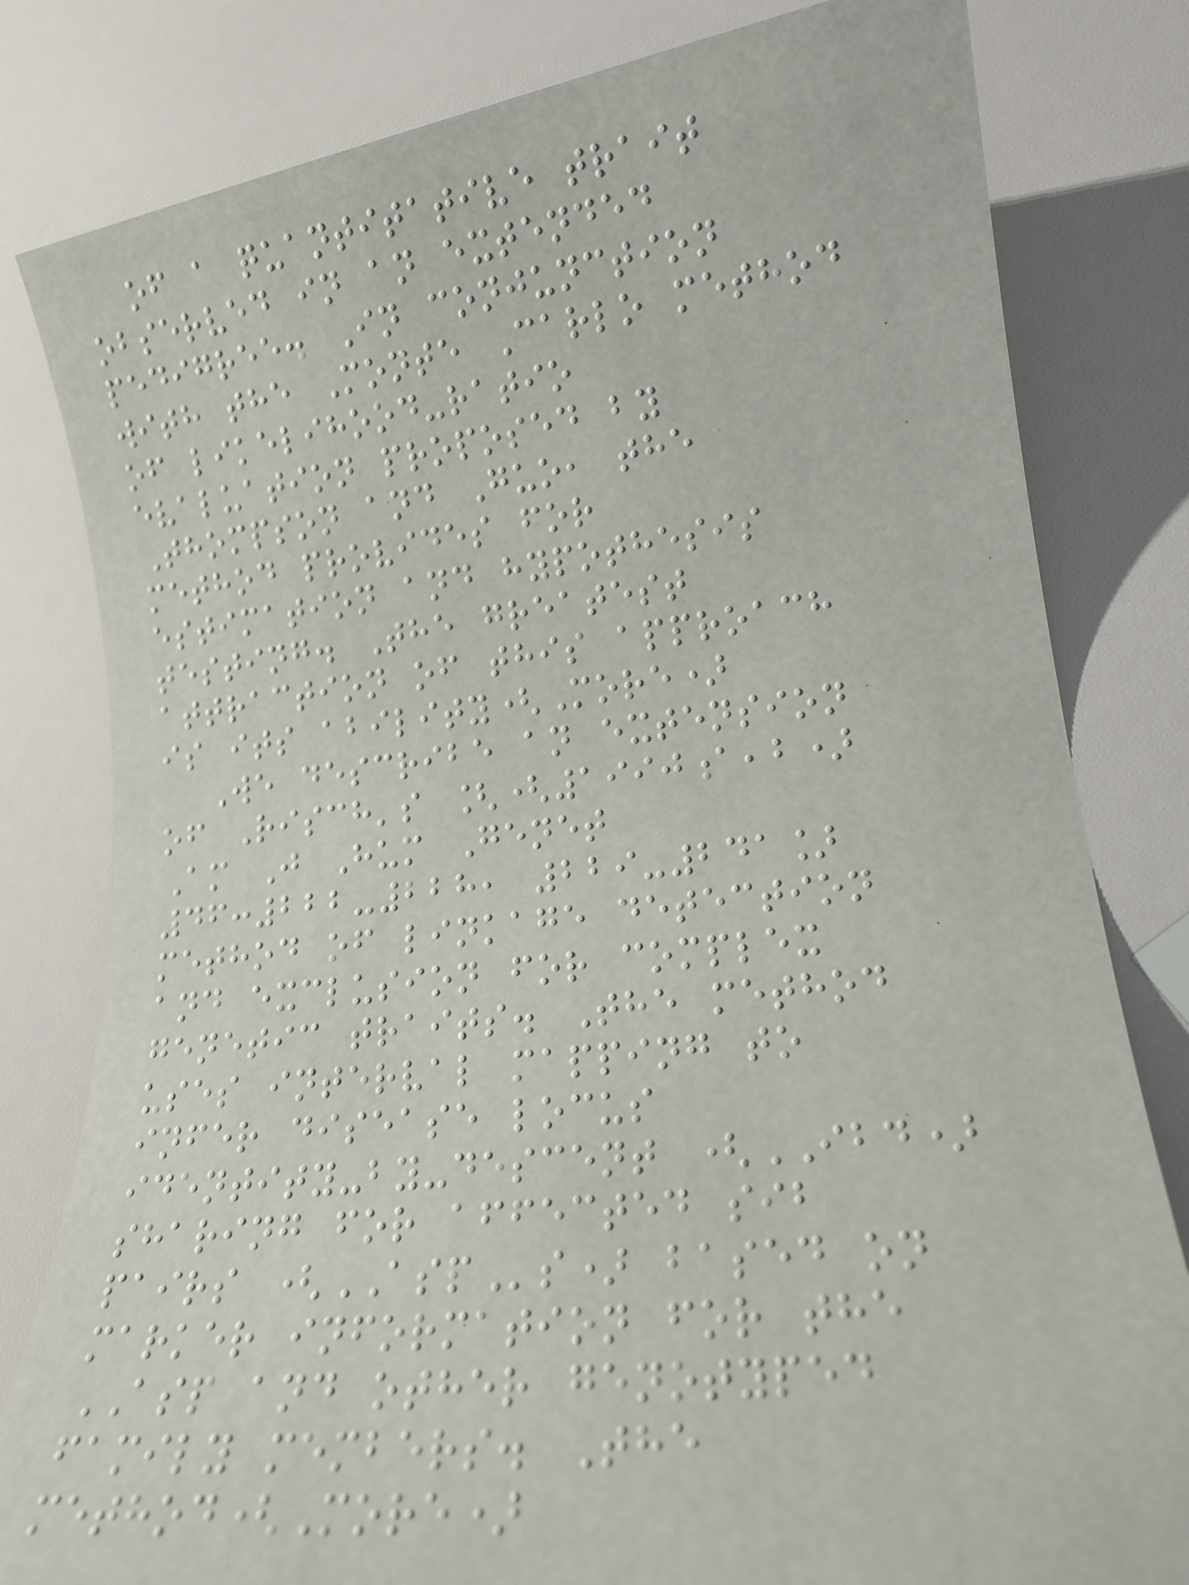of a quantitative trait
observed in an extended
pedigree. In conjunction
with the Monte Carlo method
of likelihood-ratio
evaluation proposed by
Thompson and Guo, the
method provides for
estimation and hypothesis
testing. The greatest
attraction of this approach
is its ability(More)
We describe an extension
of Risch's [(1990a,b)
Am J Hum Genet
46:222-228, 229-241]
method of linkage detection
and exclusion for complex
genetic traits. The method
uses interval mapping to
infer disease locus
identity-by-descent (IBD)
sharing for affected sib
pairs (ASPs) based on
marker information for the
ASP and other genotyped
family members. The
method(More)
